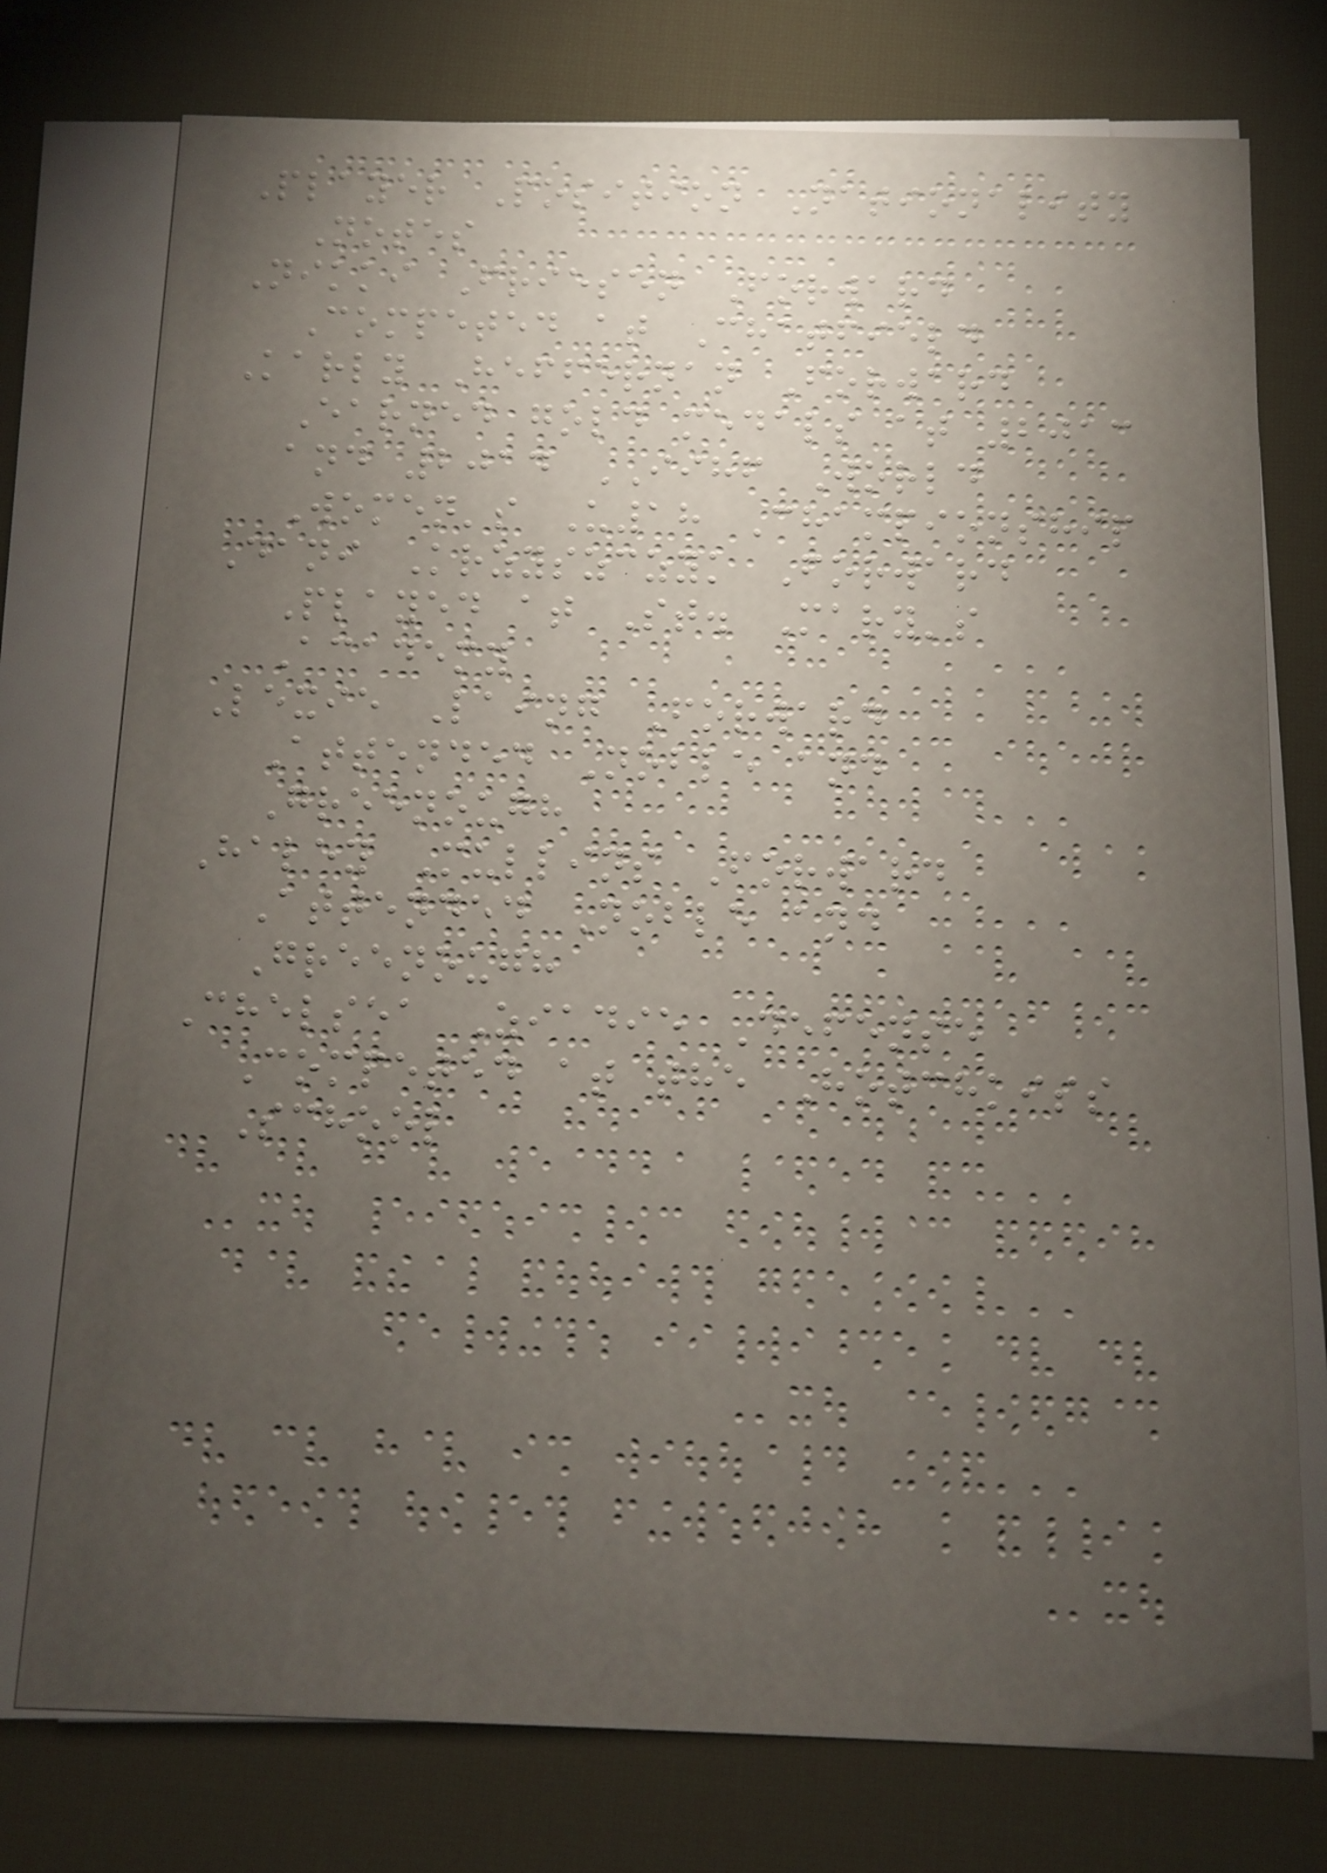Player Position Nationality
Notes
Nikki Friesen Forward
Competed at Chatfield
Karly Heffernan Forward
Earned gold medals at 2013
and 2014 IIHF World
Women's U18 Championship
Dani Krzyszczyk Forward
Played at St. Mary's
Academy
Lexie Laing Forward
Attended Noble and
Greenough
Haley Mullins Forward
Attended Noble and
Greenough
Chelsea Ziadie Defense
Competed at the Hotchkiss
School
